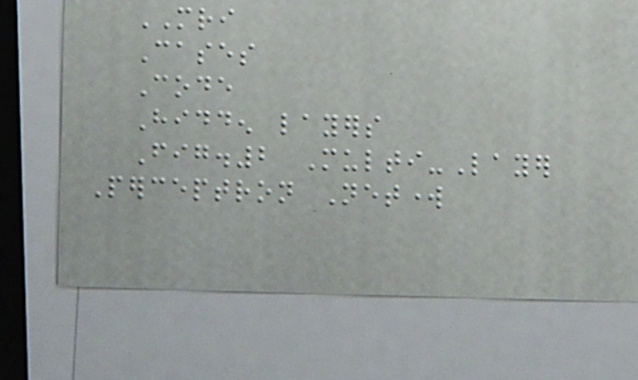MRI
Cases
Code
Hidden layers
Fig.2 Multi-Layer
Perceptron Network
